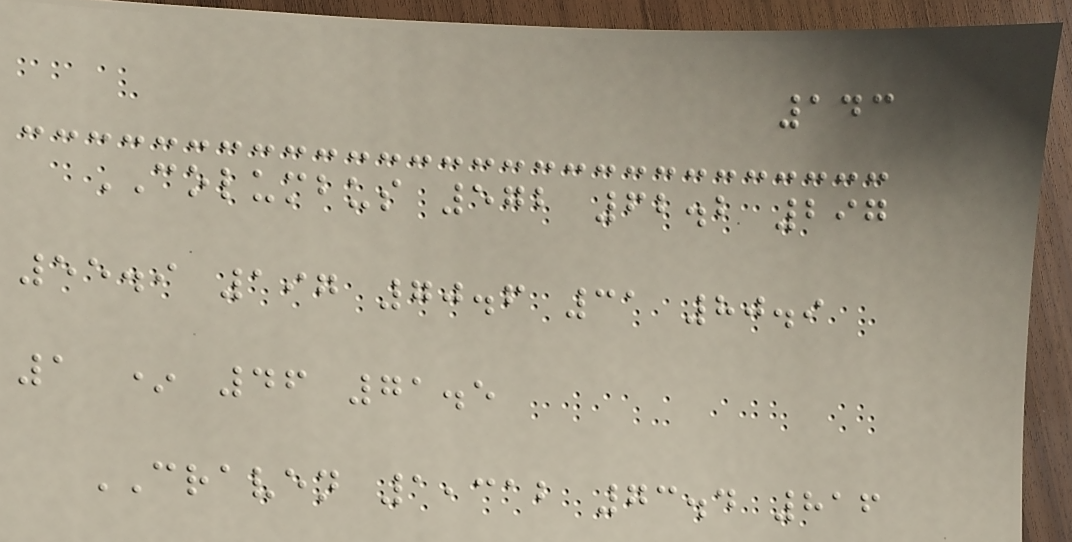143
COLUMBUS 572 62.2 297
55.9 197 70.6 31 80.9
1 * 46 71.5
CRAVEN 1,312 73.4 816
